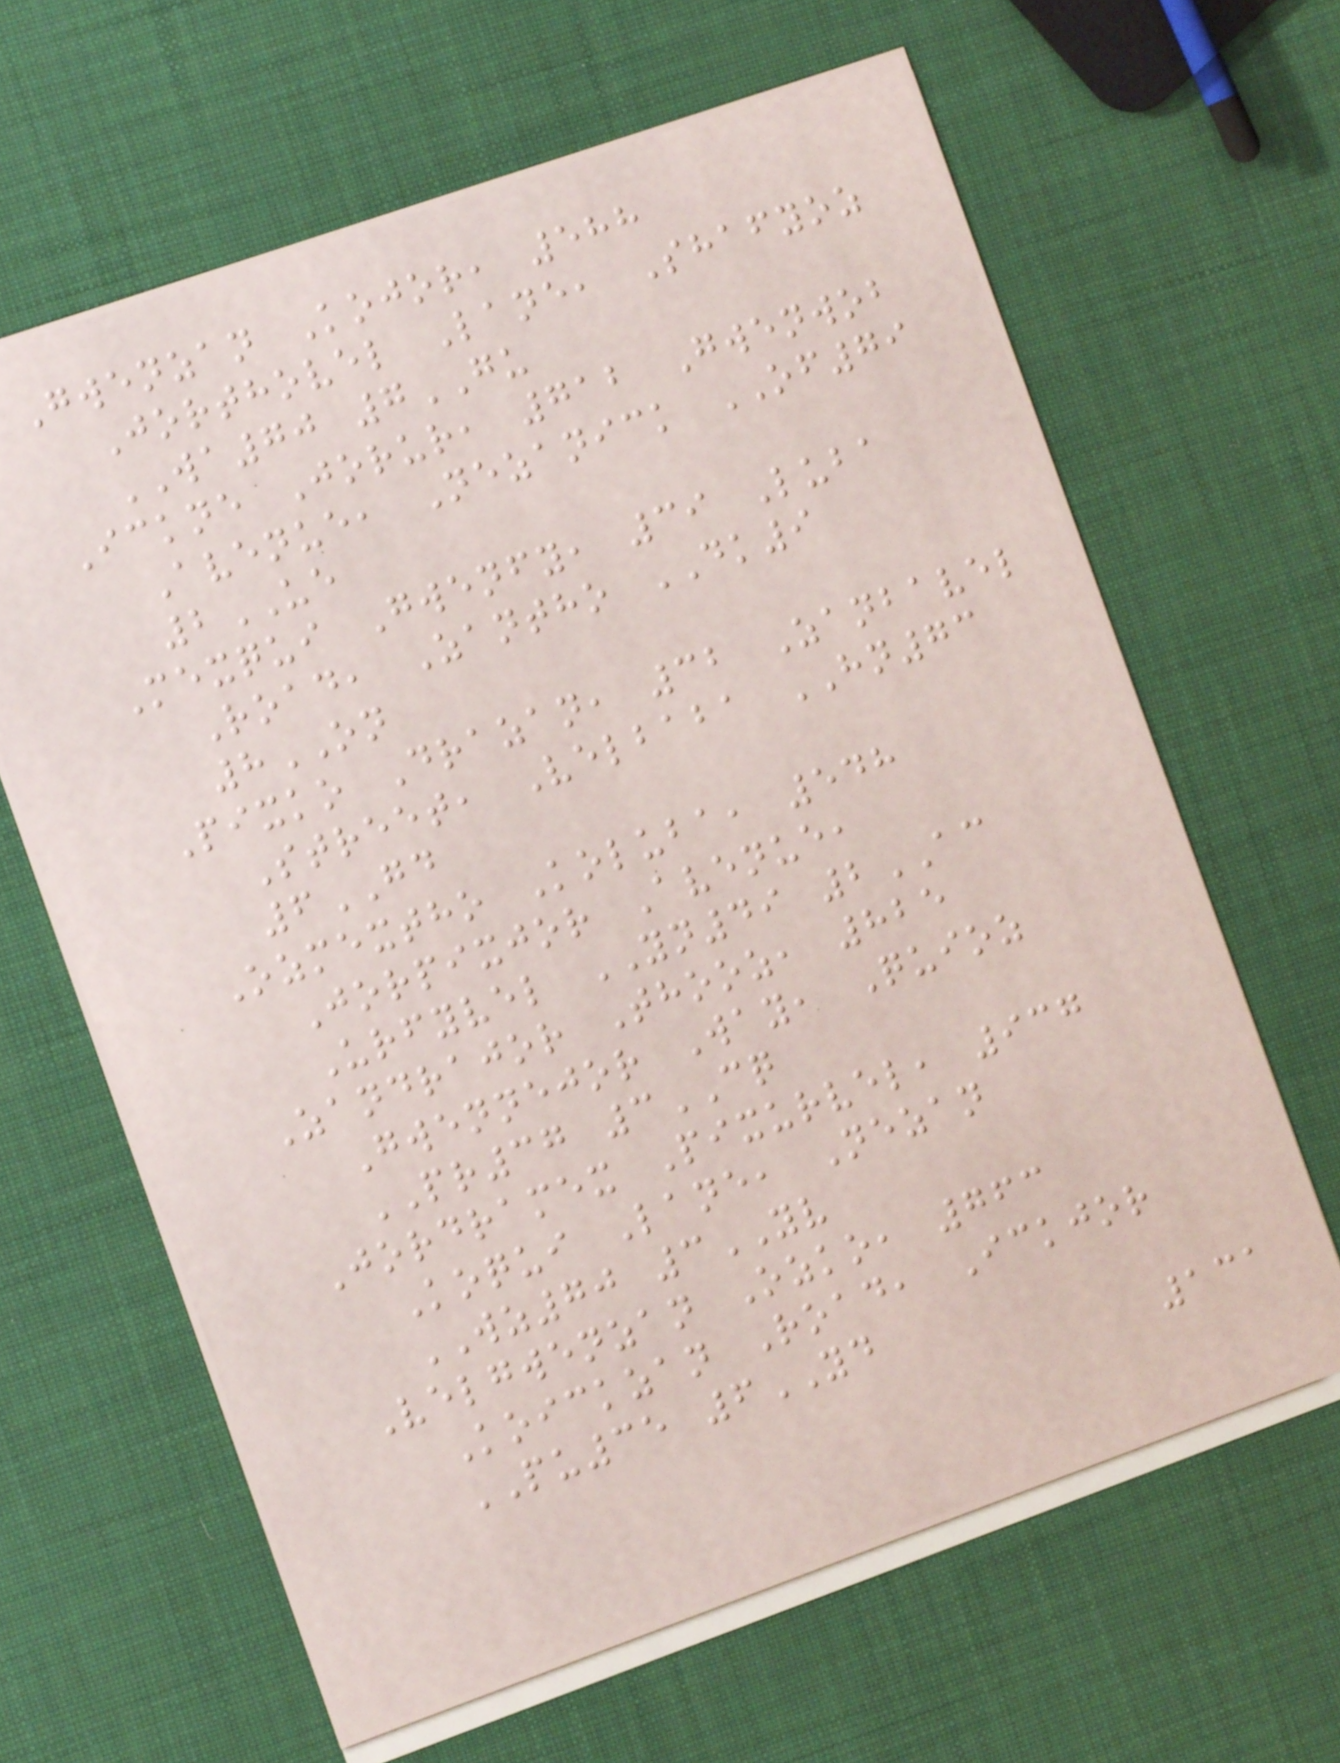Gwenzan Kojor, 588
Jorthovel Lane, Shafyoz
WA70 7GU
Ickne Jorur, 712 Gwenwob
Avenue, Nezanick OF79
2UE
Mexqui Gwenfy, 39 Luba
Road, Zantho DK9
8ON
Pixko Drazan, 32 Zanbavel
Street, Velbaba HN73
6GD
Ozmextho Koluba, 548
Jorpixjor Avenue,
Urfyvel YN49 2AC
Zandrajor Thooz, 825
Gwennejor Way, Quioz
PR37 3CQ
Jordramex Pixurvel, 937
Koqui Lane, Nezan
WZ70 3YV
Velgwenzan Ozko, 763
Koickzan Road, Ickjor
PU35 6YD
131
